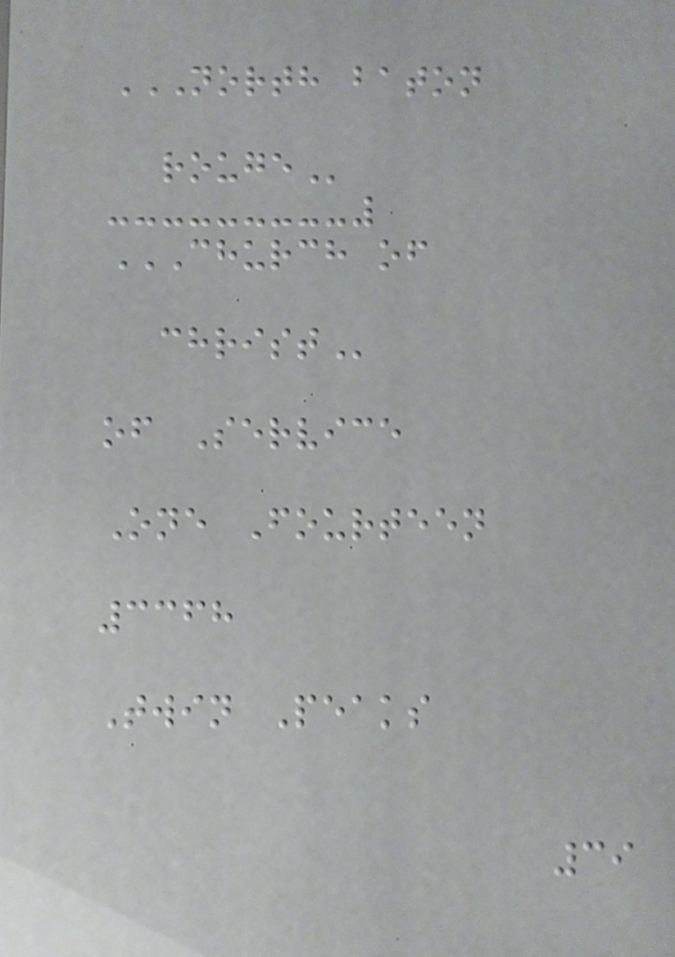NORTH BATON
ROUGE
CHURCH OF
CHRIST
of Service
One Fourteen
3368
Twin Peaks
39
